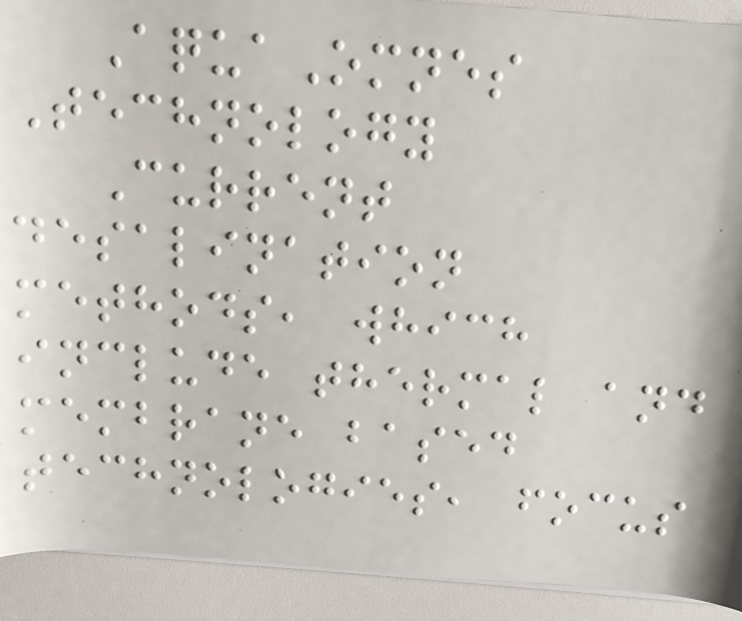AquaOmnes
Technology
Current
desalination
methods, which
include thermal and
membrane based
technologies, focus
